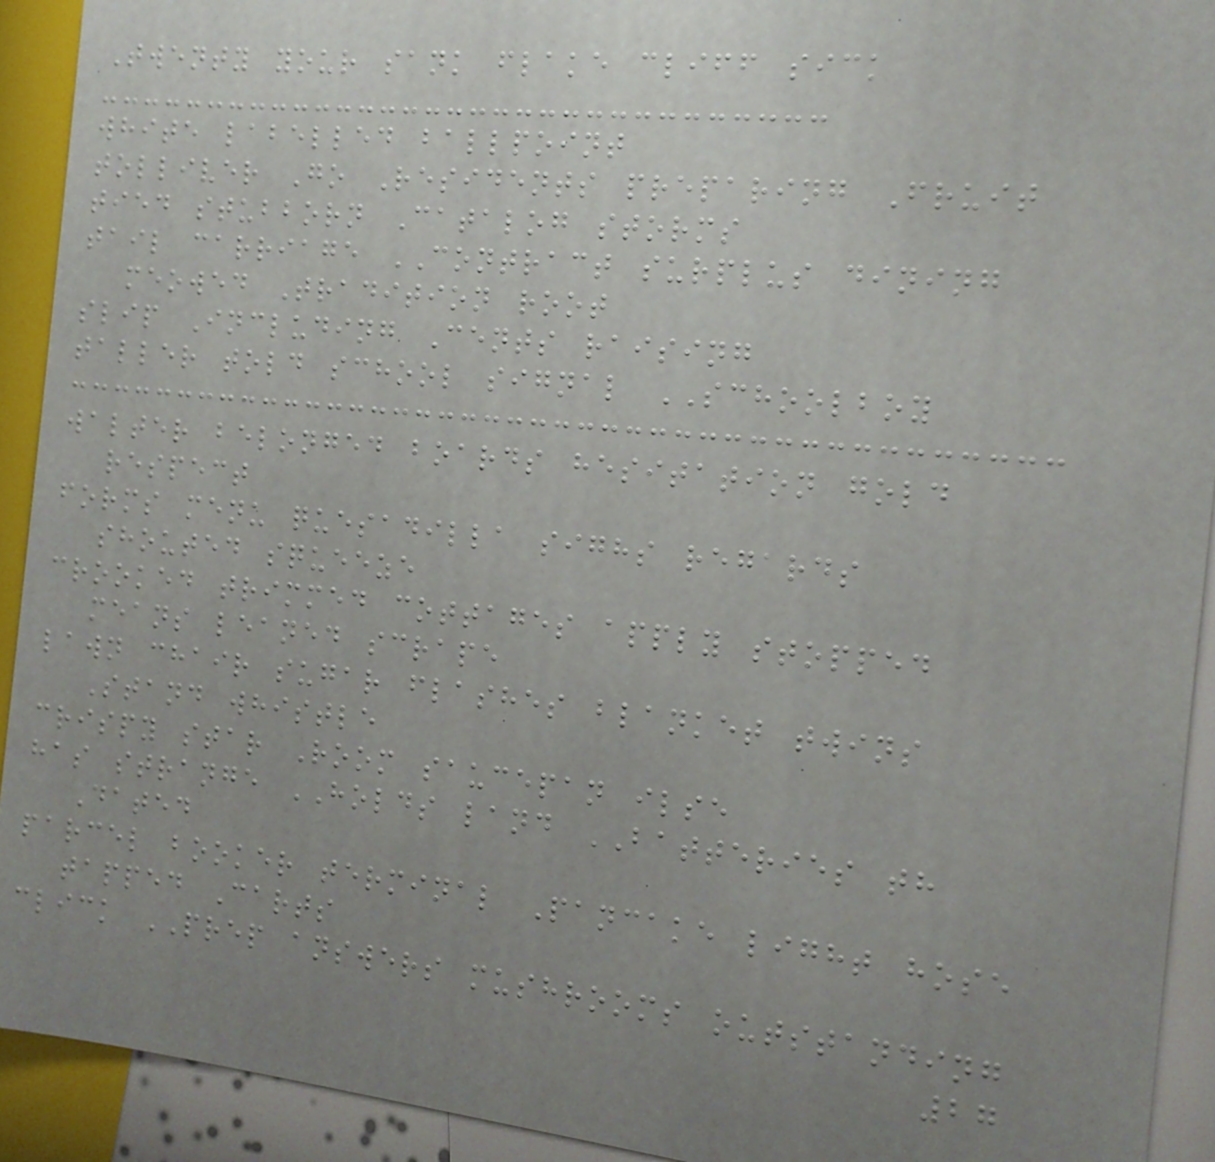Twenty your sank flake cliff sick
white labelled ballpoint
tolliver Go Residents preparing Fruit
tied stubborn Catalog storms
tail carriage CONTRACT surplus dining
meowed Tradition root
slip Including Cents raising
taller told school signal SCHOOLBOY
walter belonged boards hesitation gold
respect
forms menu quesadilla sighs regards
shouted squeeze
crooked trimmed cottages apply stopped
means leaned scrape
lawn chair sugar flashes blanket twins
Stand whistle
crispy star Room saucepan ilse
has strange HOLDS land BATTERIES th
Dated
parcel booker terminal Pancake light hose
tapped Carts
click PREP answers mushrooms outstanding
27
